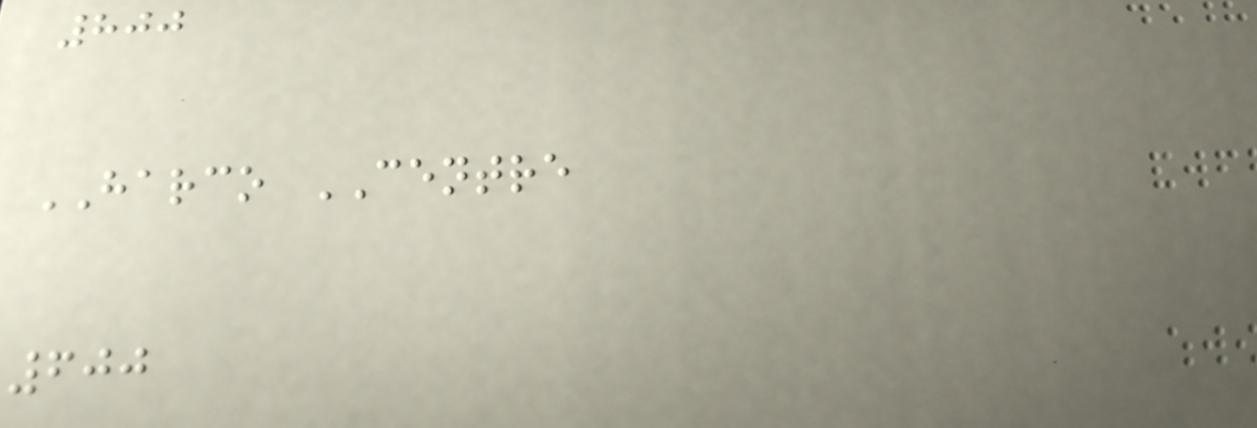800
HARCO CENTRE
600
